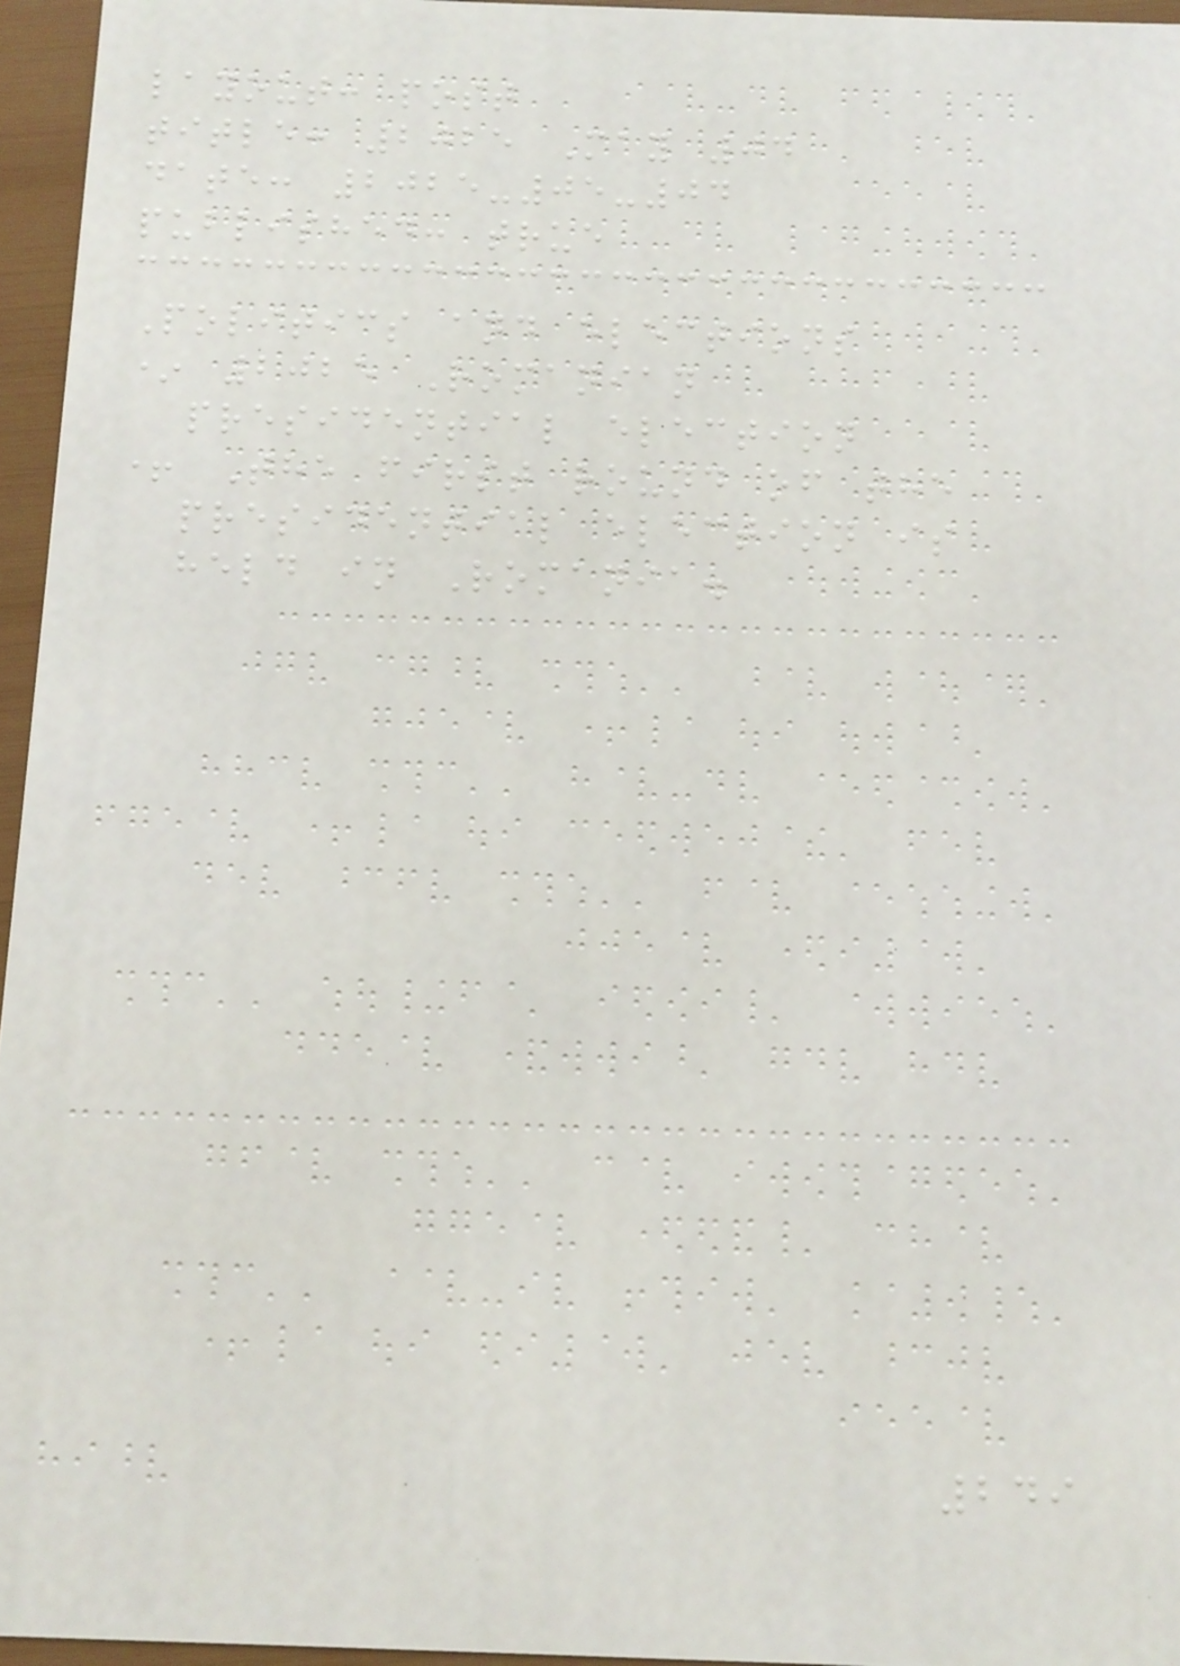layout: post
title: 2025 May 04
date: 2025-05-04
published: true
Politics and elections
* 2025 Romanian
presidential election
+ The first round of the
presidential election is
held in Romania.
249
